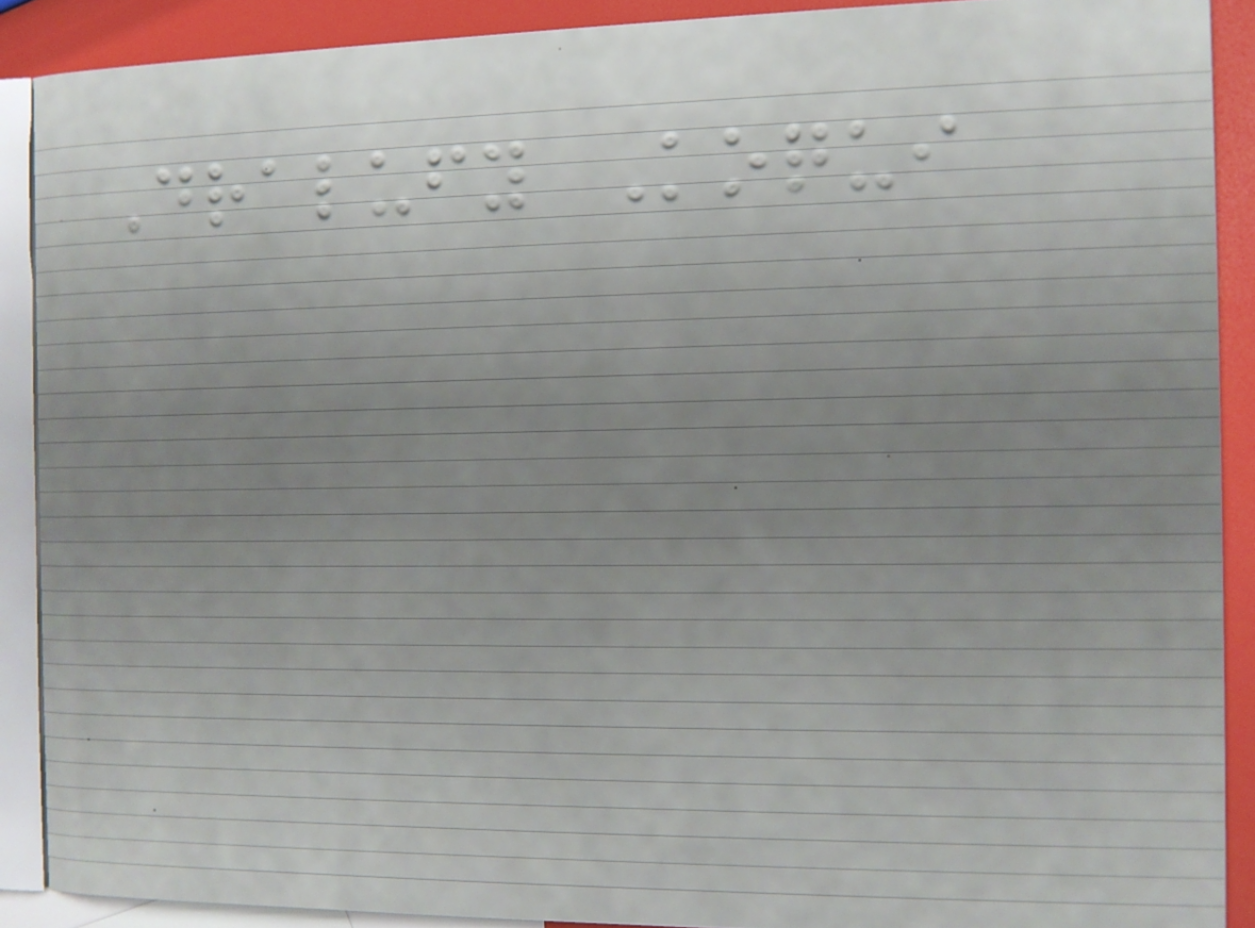Dralufy Koqui
